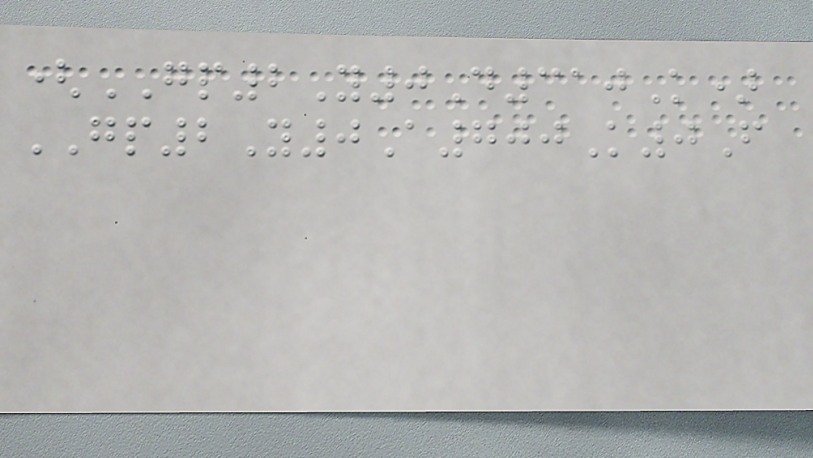(GP2Y0D310K)
GP2Y0A700K0F
